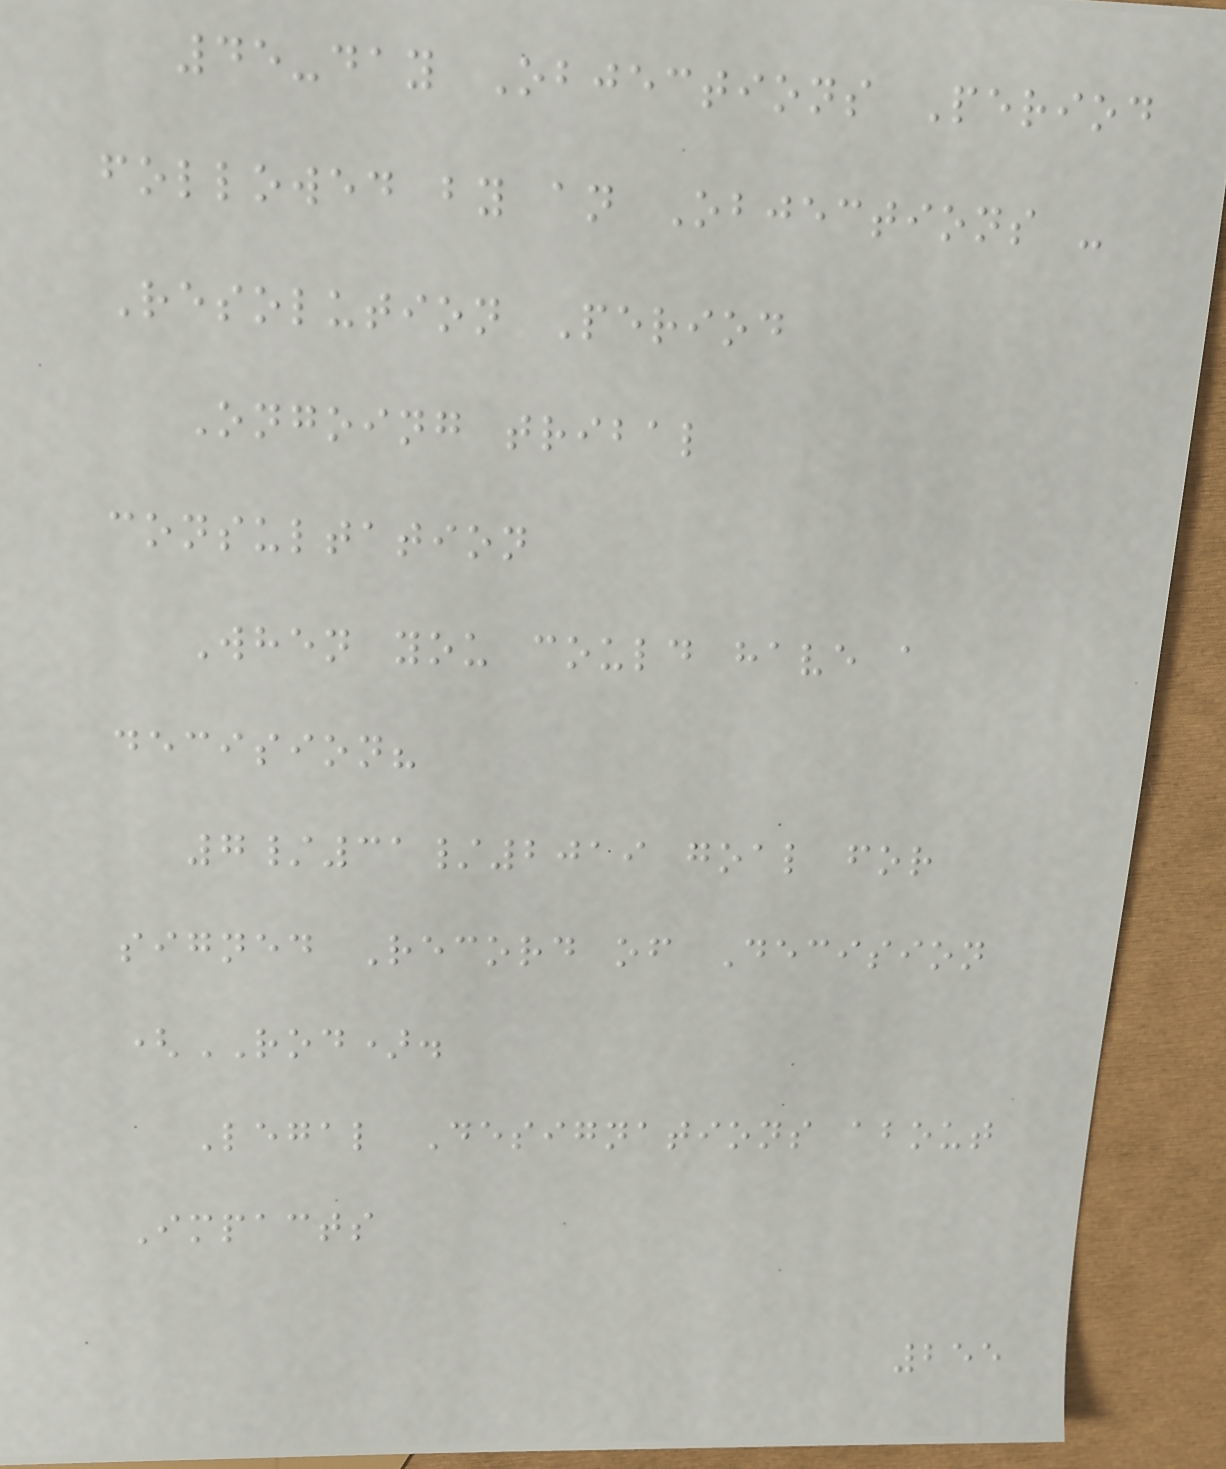45-day Objections Period
followed by an Objections -
Resolution Period
Ongoing tribal
consultation
When you could have a
decision?
7/31/2019 goal for
signed Record of Decision
(ROD).
Legal Designations about
Impacts
255
